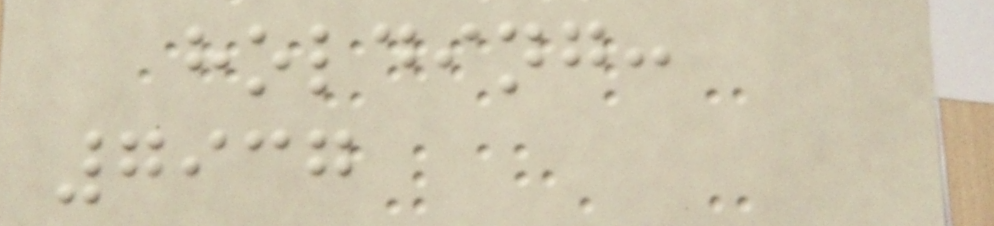holding:
7937
